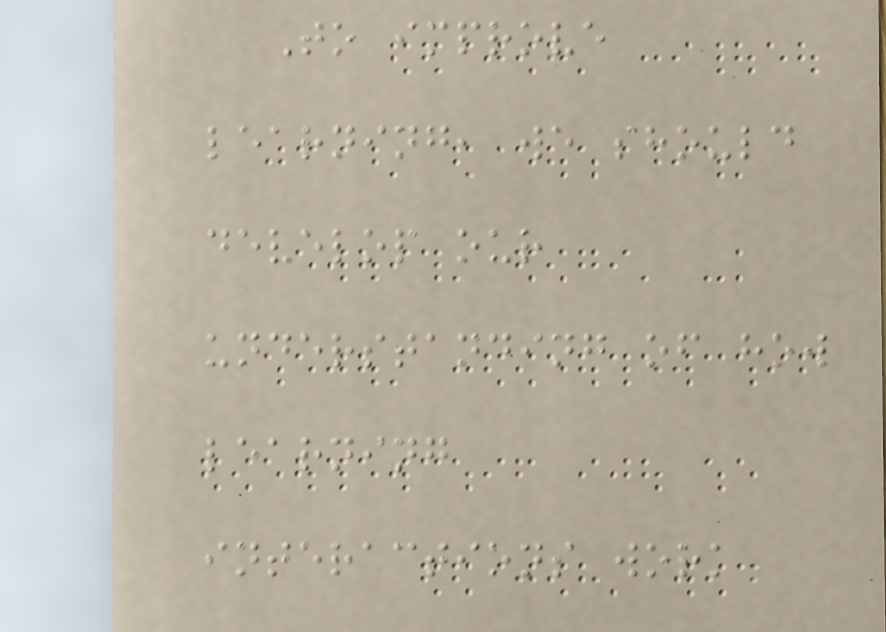To improve
learning, we should
develop our
understanding of how
learning
interactions work
